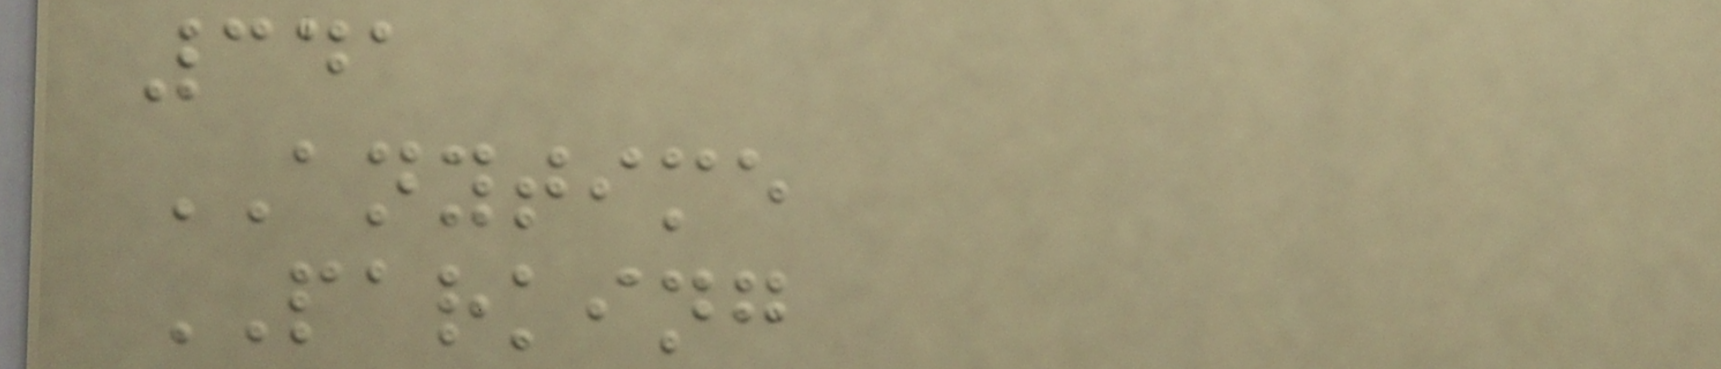341
ANYTIME
PARKING
